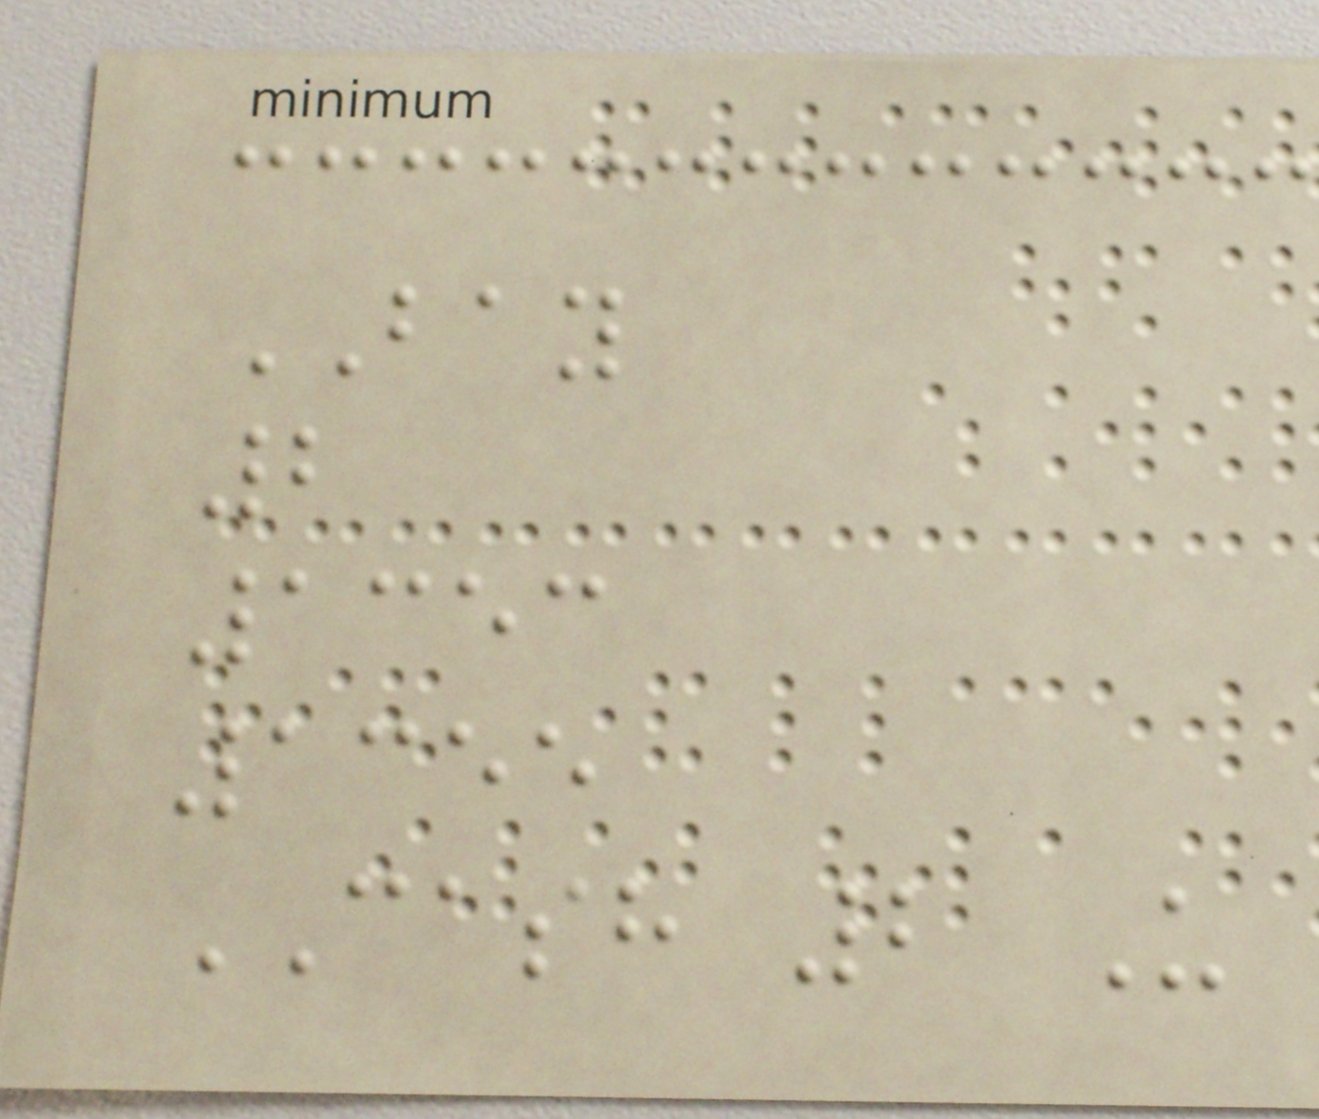BAY
2
1353
1355
CASH 2 U
